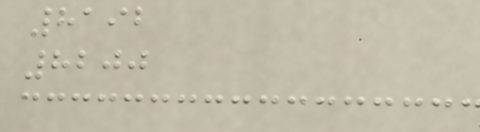8192
8200
